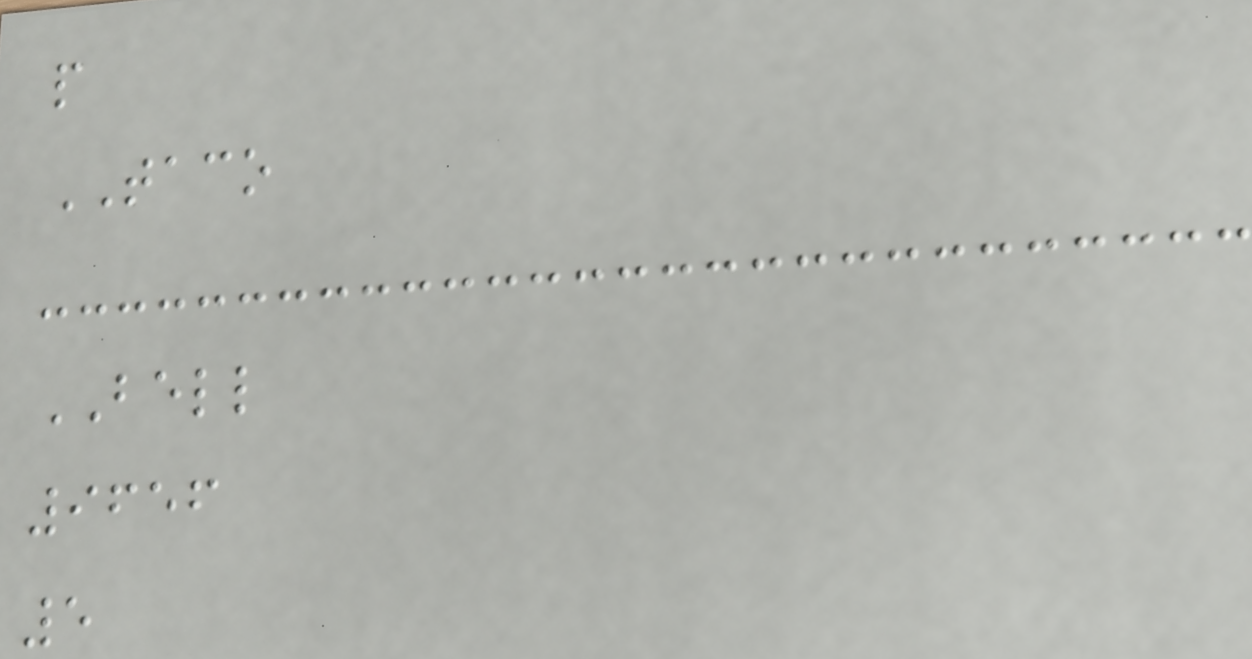p
TACO
BELL
9656
5
